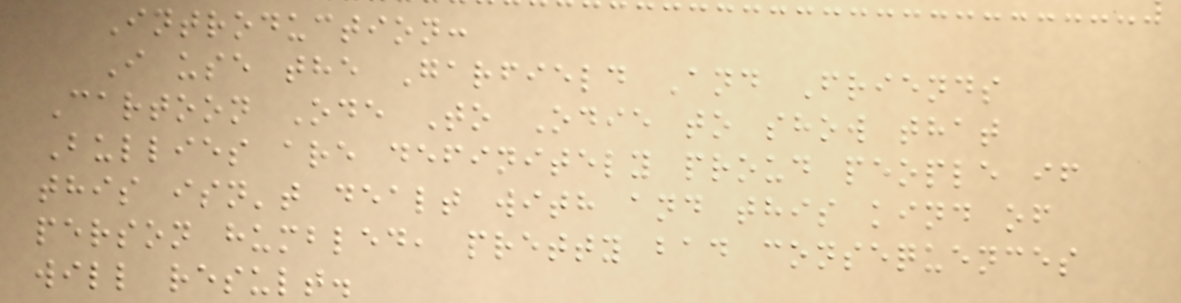Introduction:
I use the Garfield And Friends
Cartoon Ode To Odie to show that
Bullies are definitely proud people if
this isn't dealt with and this kind of
person humbled, pretty bad consequences
will result.
